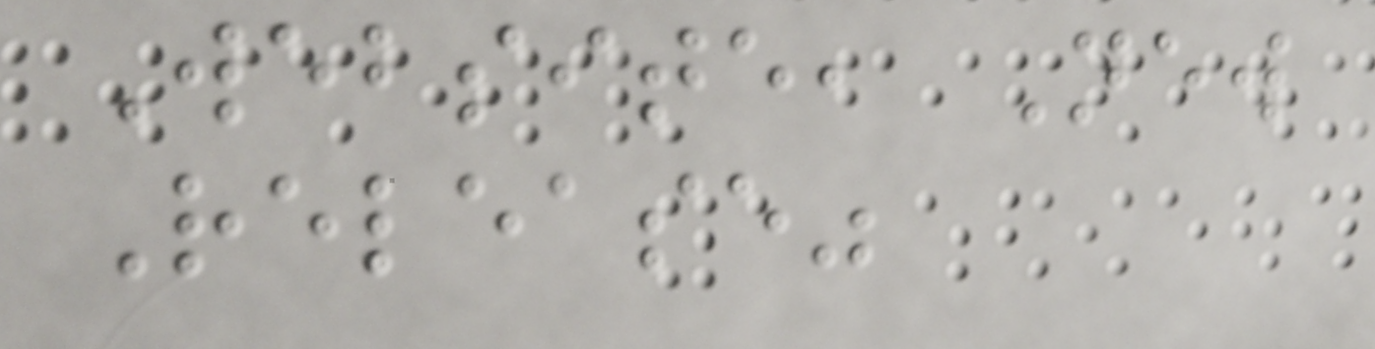Website, New
Release"
